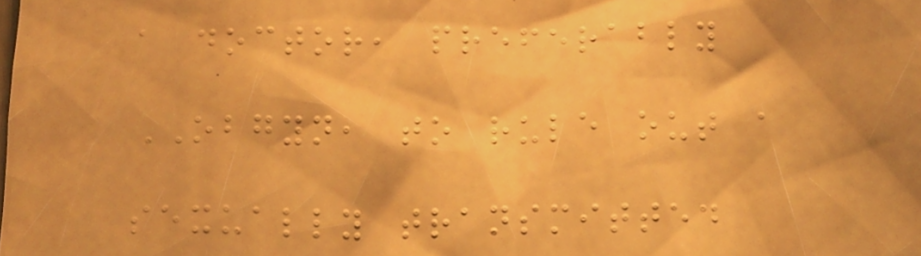a doctor, preferably
OBGYN, to rule out a
sexually transmitted
